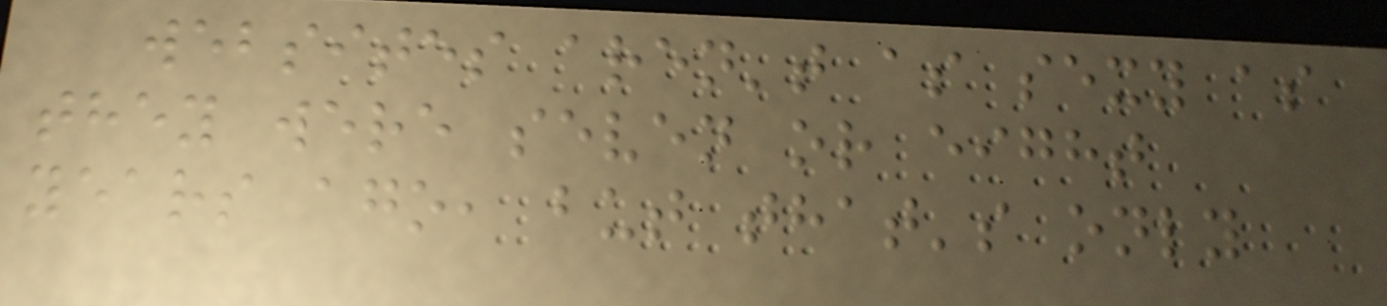websites aren't as sexy as
they were seven or eight
years ago, but that's only
